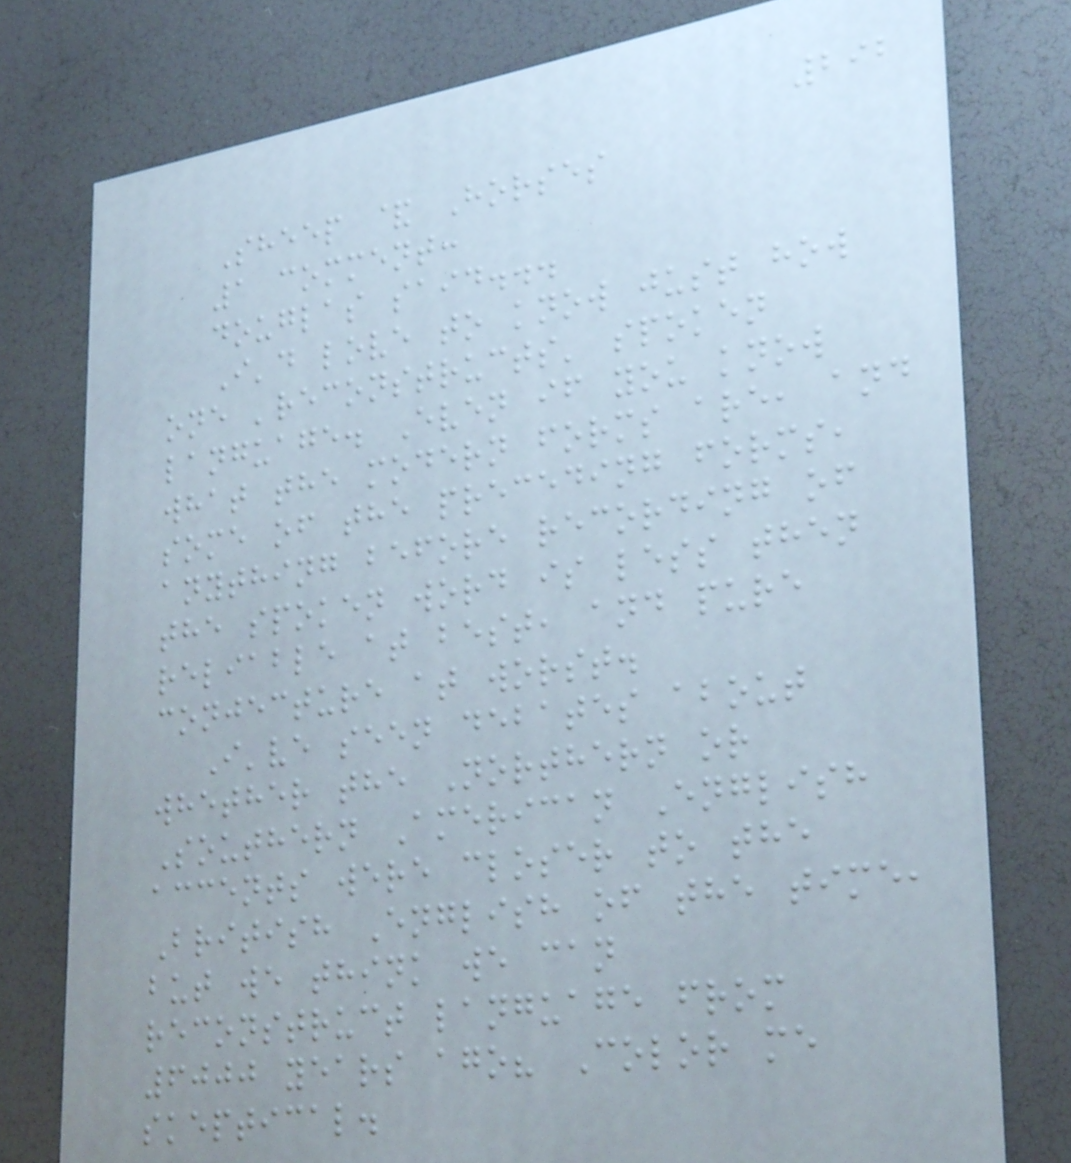292
Sheep & Horses
1 comment:
douglas said...
I'd love to know just how
one 'reconstructs' spoken
language. Even if you know
what the modern forms are, and
some of the preceding forms,
anything before recording of
the spoken word is less then
reliable at best, and pure
conjecture at worst.
I've seen debates about
whether the Northern or
Southern American English
accents were closer to the
British English of the time,
but we think we can
reconstruct language from
6000 years ago? Color me
skeptical.
